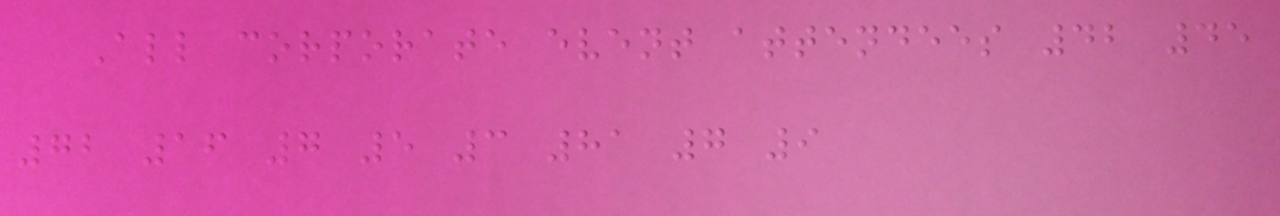All corporate event attendees 42 45
72 16 7 5 3 81 7 9
